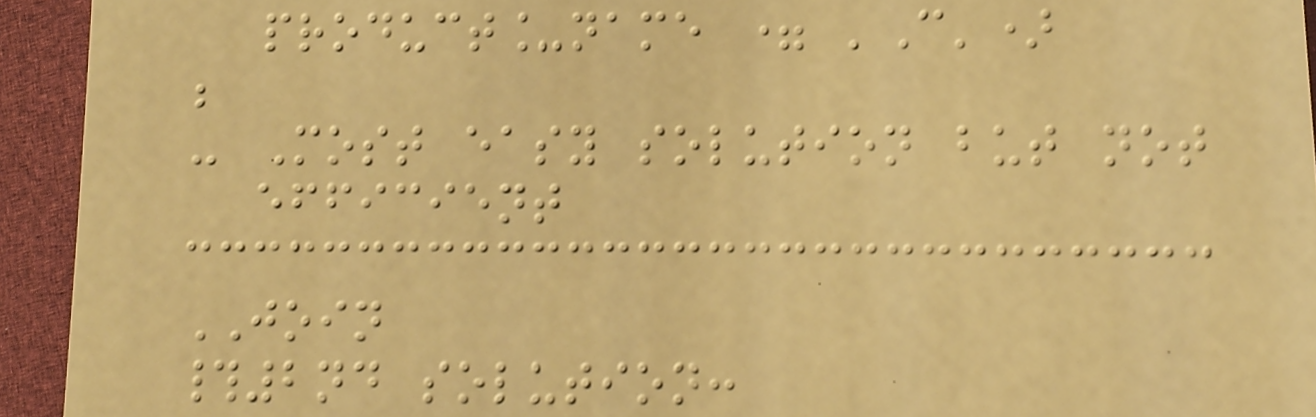product_name = 'C')
;
- Most easy solution but not
efficient
JOIN
#2nd solution:
